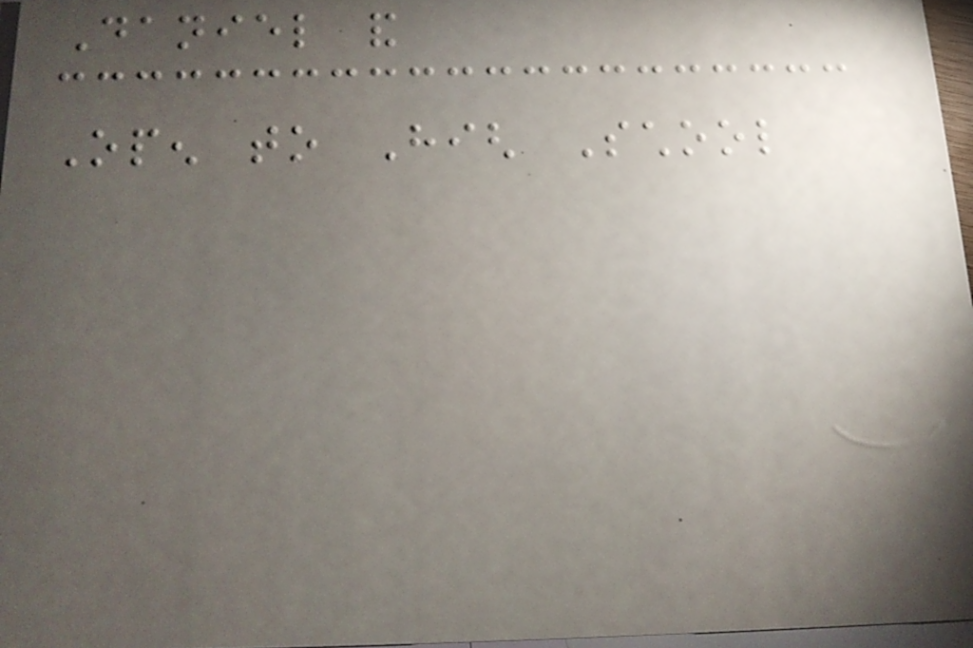Daniel and
Open to High School
